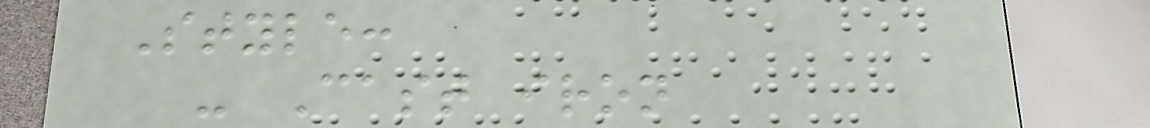Style:
- Cast iron
